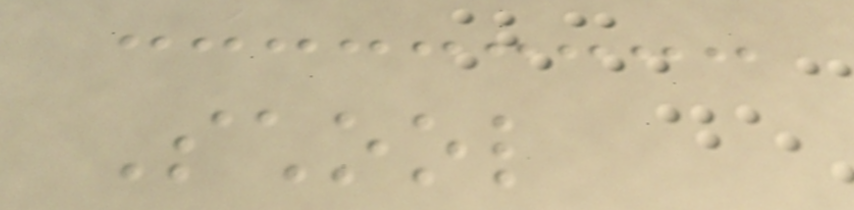School
